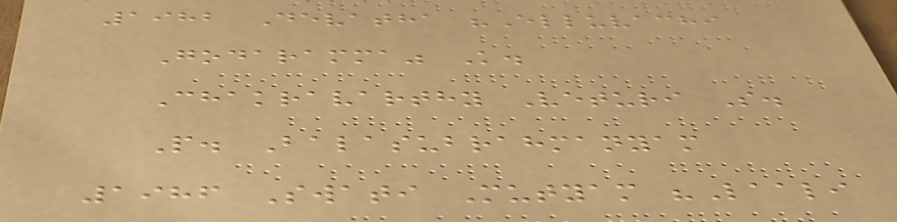1982 Devatha "Elluvachi
Godaramma" K.
Chakravarthy Veturi S.
P. Balasubrahmanyam
1986 Swati Mutyam "Laali
